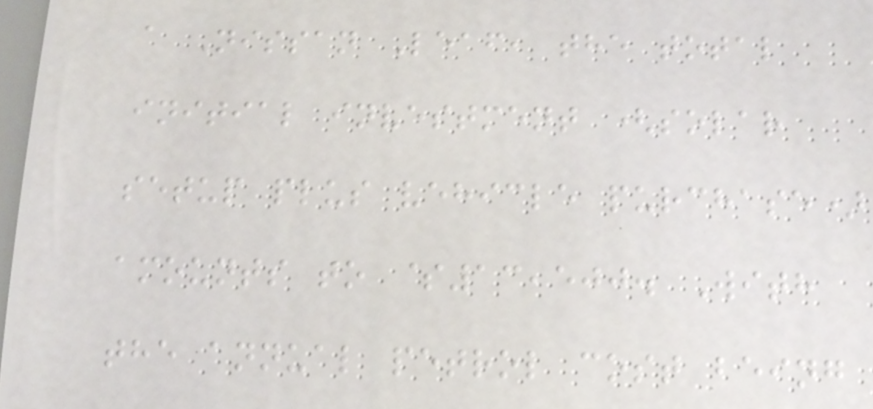a Nissan Leaf, the total
initial investment (solar
setup plus vehicle purchase)
amounts to $13,500. With
the annual petrol cost being
